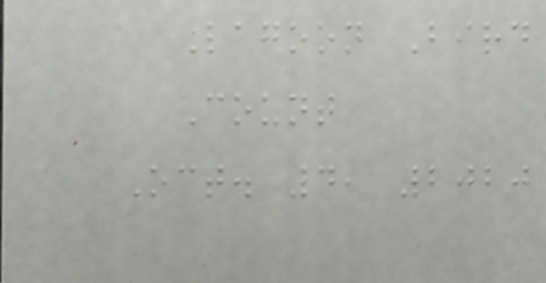Lagoon Bird
Count
Oct. 4, 2020
